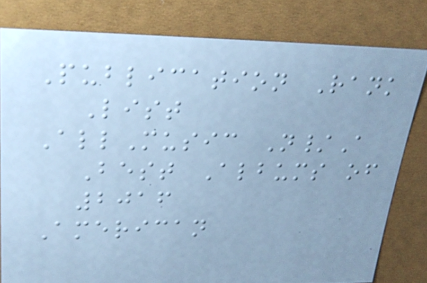Publication Rank
List
AllMusic N/A
Best Albums of
2016
American
